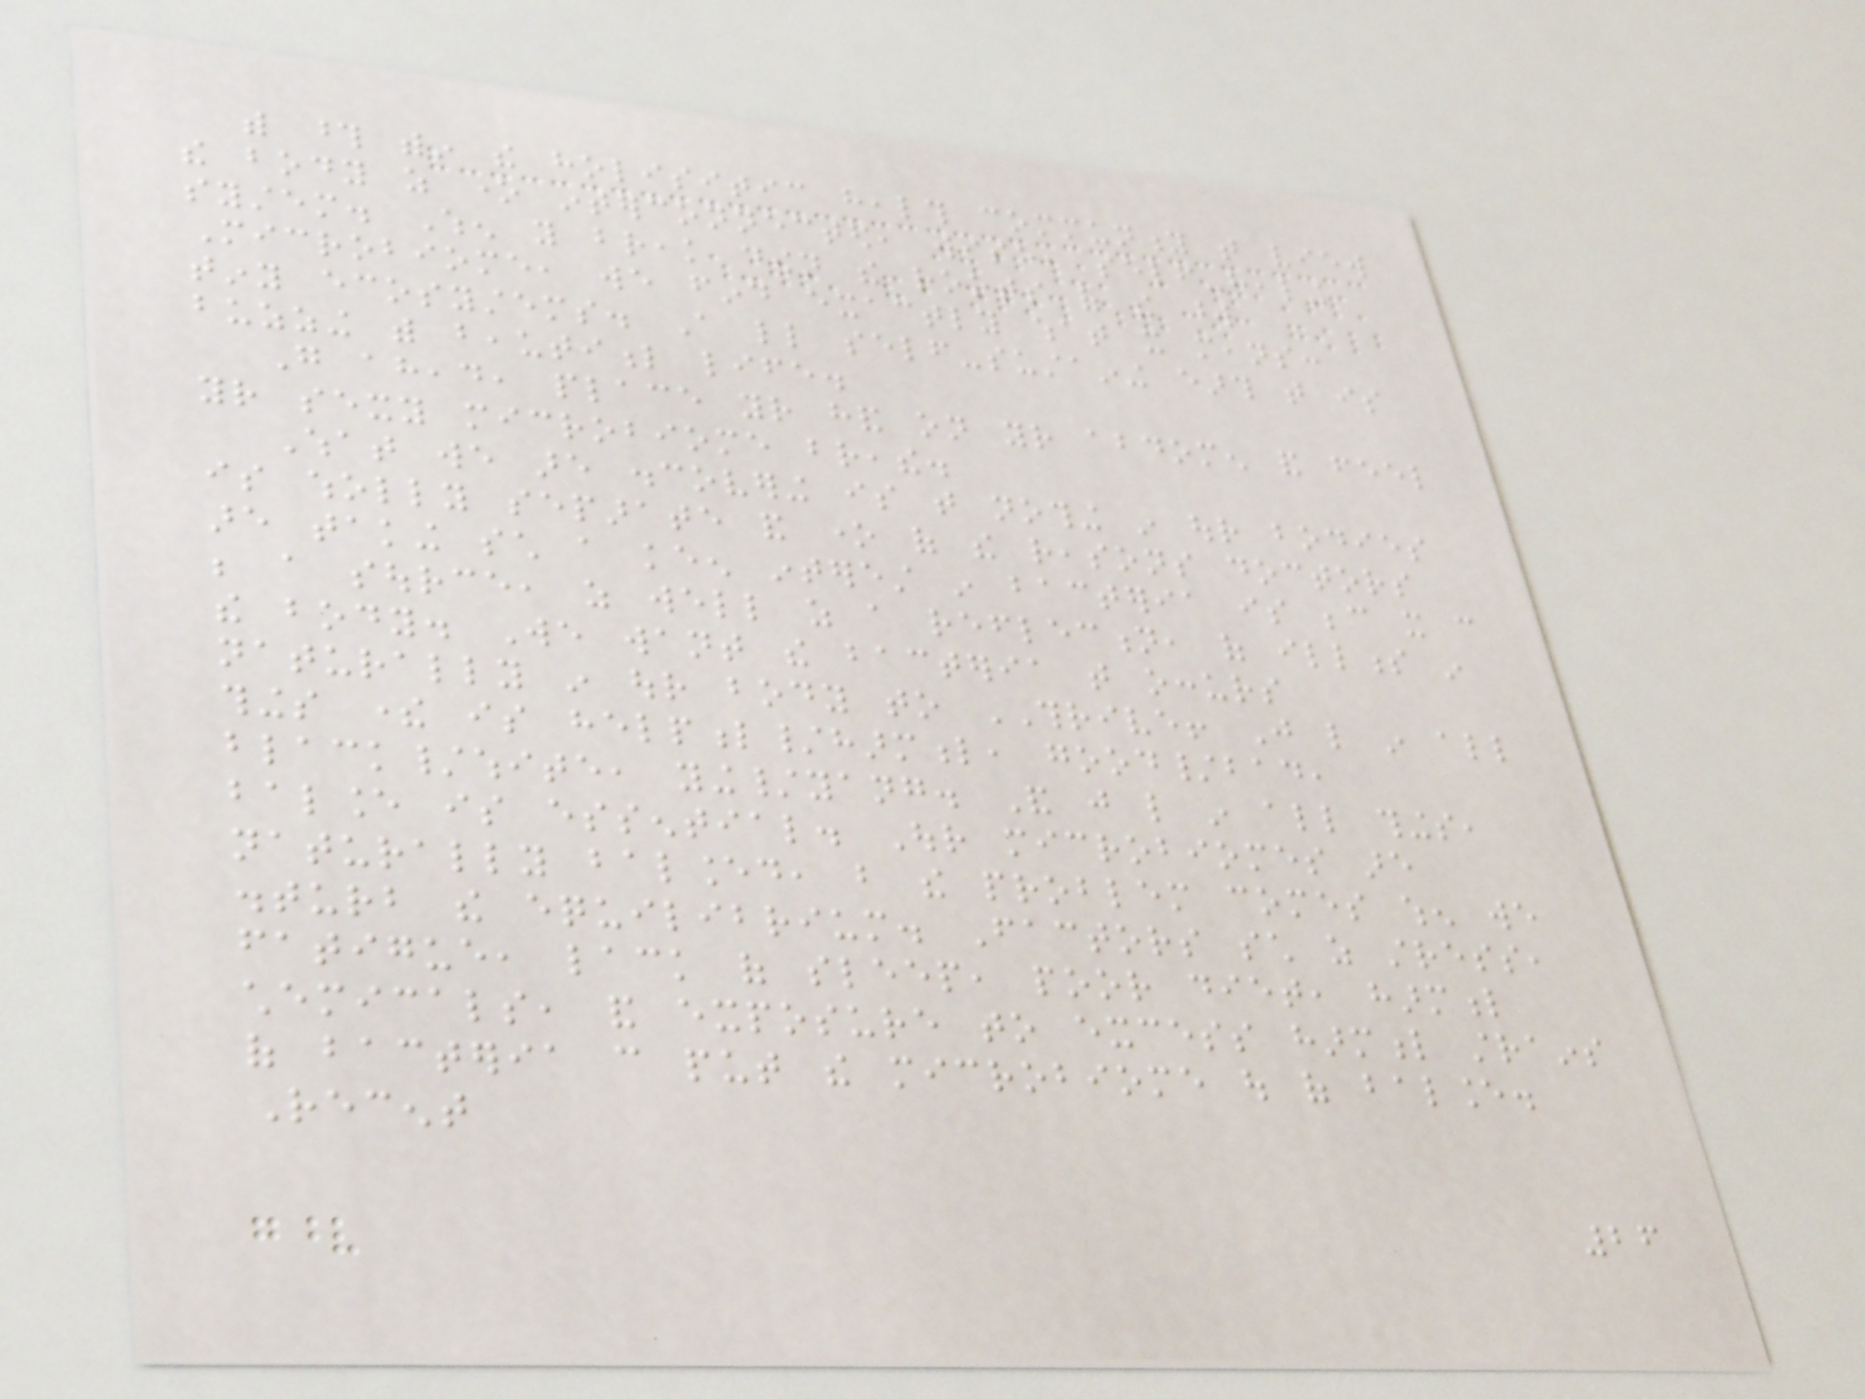with those within the holisitic health community that view
the body as one interconnected, wise, self-healing
system. When you break down the roots of the word
Microbiome, we find exactly what it means:
tiny ecosystems. A little self-sustaining earth that is
buzzing with beautiful life.
Go ahead, place your hand on your abdomen and feel
your sexy microbiome breathe.
What we are discovering is that nothing in our bodies
is wholly separate and one of the reasons doctors
are taking such a keen interest in bacteria is because it can
be a source, as well as a reflection, of illness in
the body. We want the bacteria that occurs
naturally in our body to THRIVE! Just like in all
things there is helpful/harmful, good/bad,
black/white, ying/yang. And just like in all things,
balance is essential. Our microbiomes are
naturally balanced, but the problem comes when we
disturb the equilibrium. Factors such as stress,
fatigue, lack of sleep, poor diet, harmful
chemicals, and exposure to excess harmful strains
of bacteria can put the microbiome out of balance.
Recent
26
